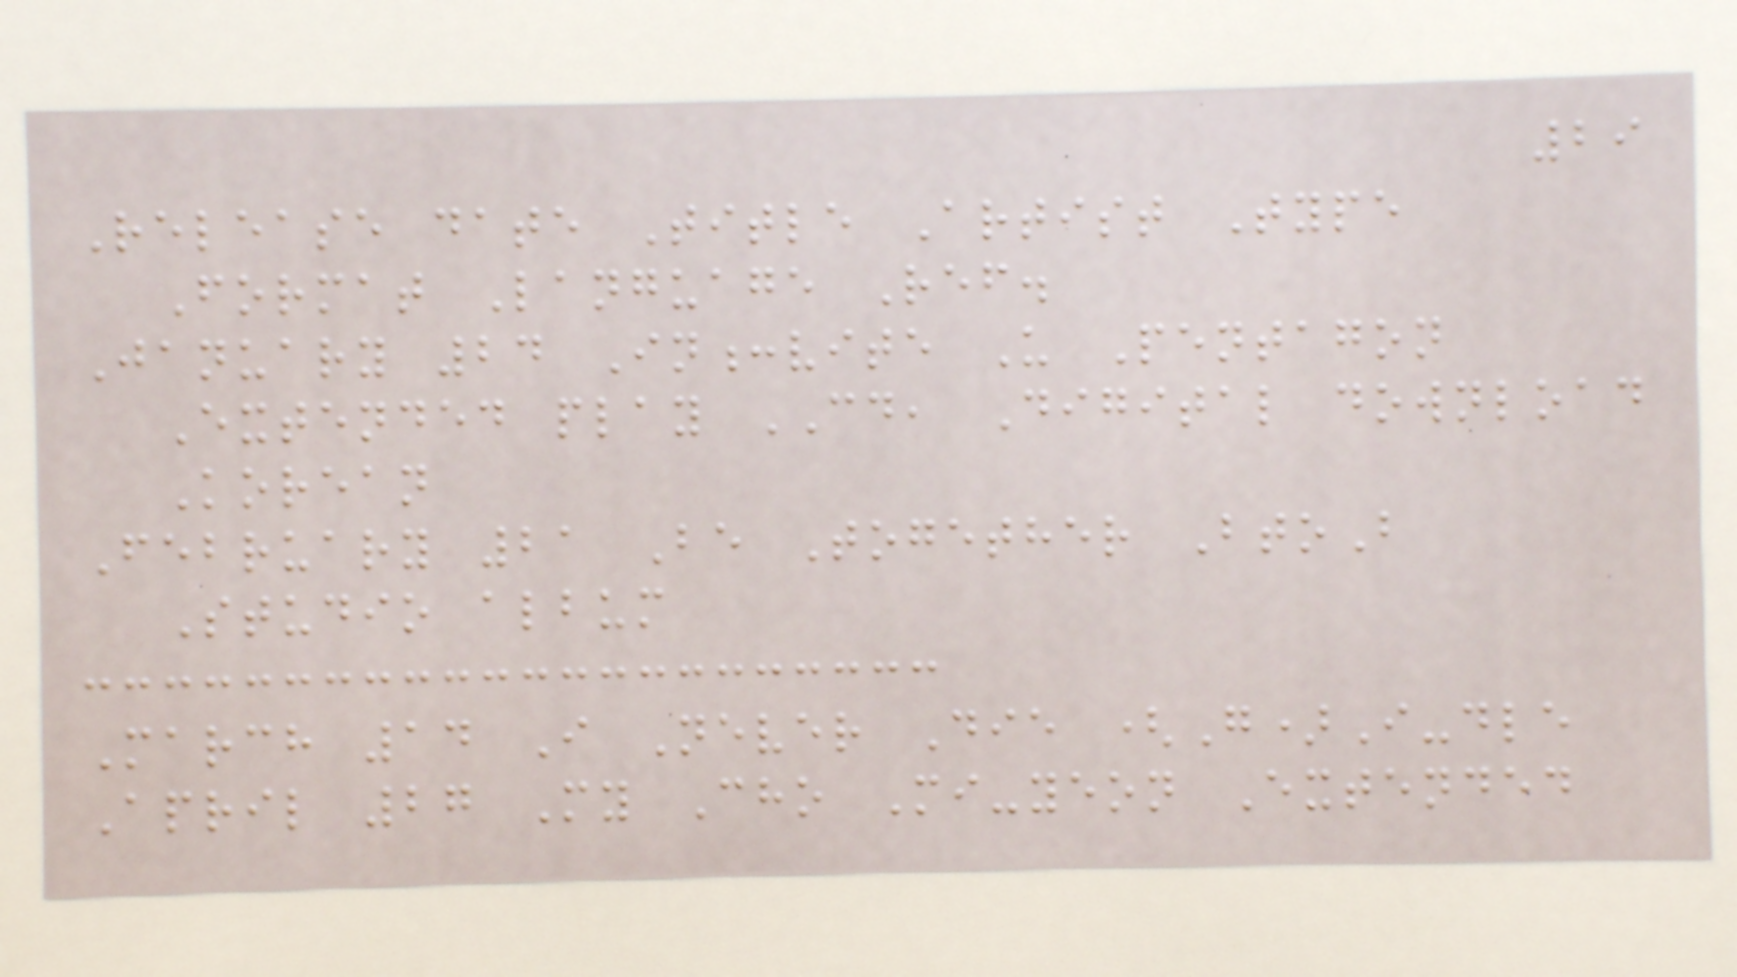29
Release date Title Artist Type
Format Language Ref.
January 24 In:vite U Pentagon
Extended play CD, Digital download
Korean
February 21 Be Together BtoB
Studio album
March 14 I Never Die (G)I-dle
April 27 My Cho Mi-yeon Extended
